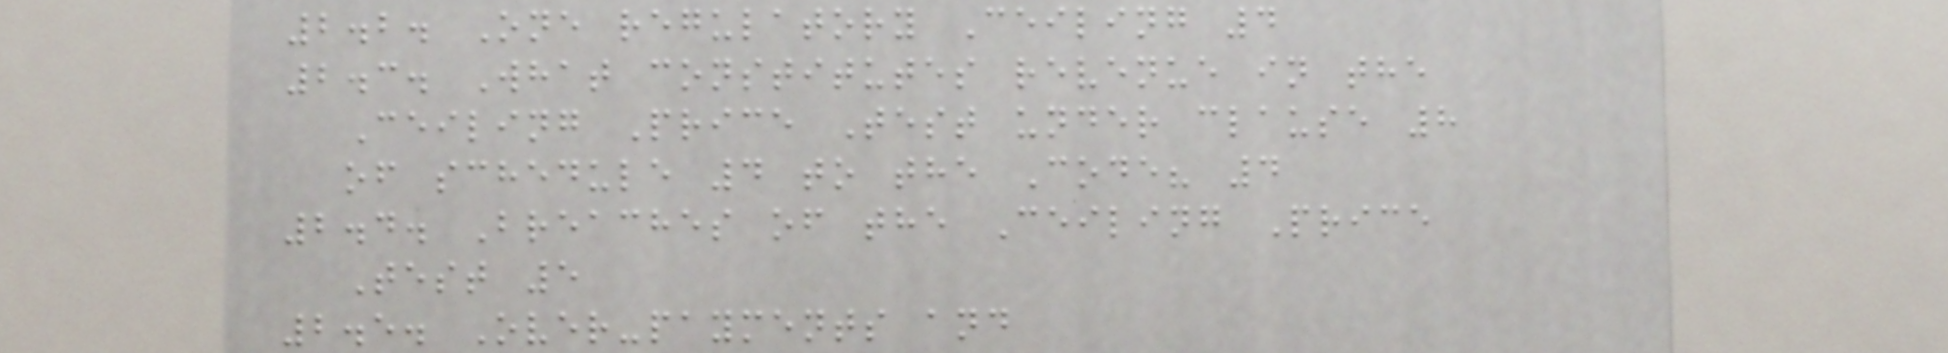2.2. One regulatory Ceiling 4
2.3. What constitutes revenue in the
Ceiling Price Test under clause 8
of schedule 4 to the Code? 4
2.4. Breaches of the Ceiling Price
Test 5
2.5. Over-payments and
